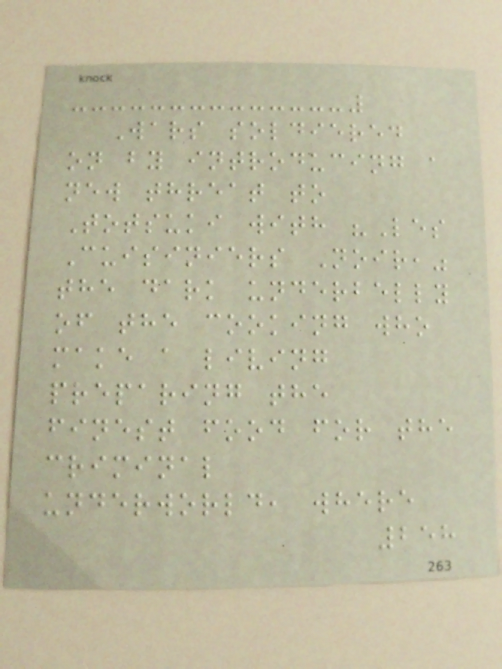Wars soldiered
on by introducing a
new threat to
Totsuki with "Les
Cuisiniers Noir,"
the dark underbelly
of the cooking who
make a living
preparing the
finest food for the
criminal
underworld, where
258
